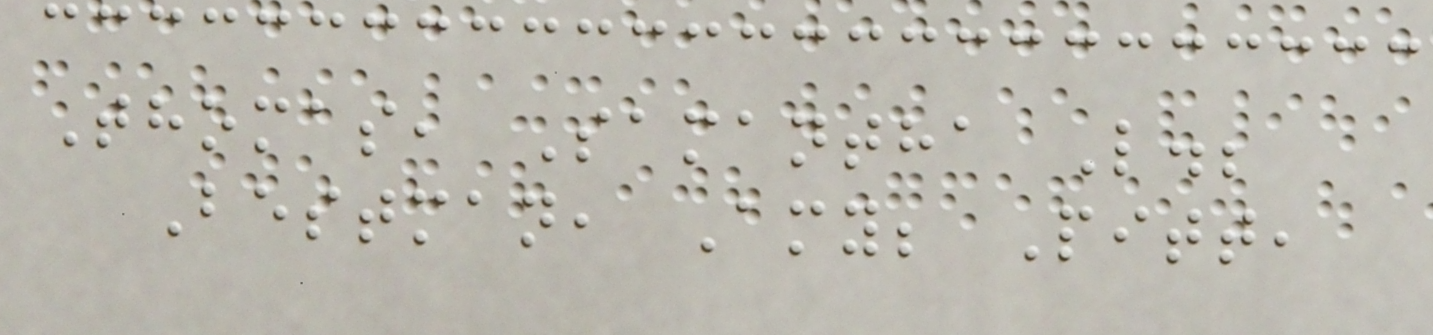Thomas, Samantha L.;
Bestman, Amy; Pitt,
